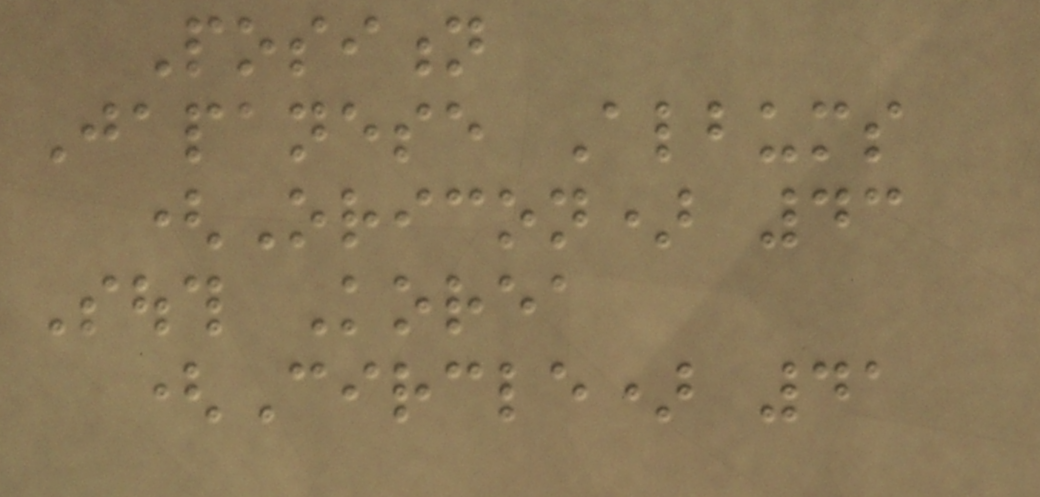Position
Japanese Albums
(Oricon) 43
South Korea
(Circle) 41
